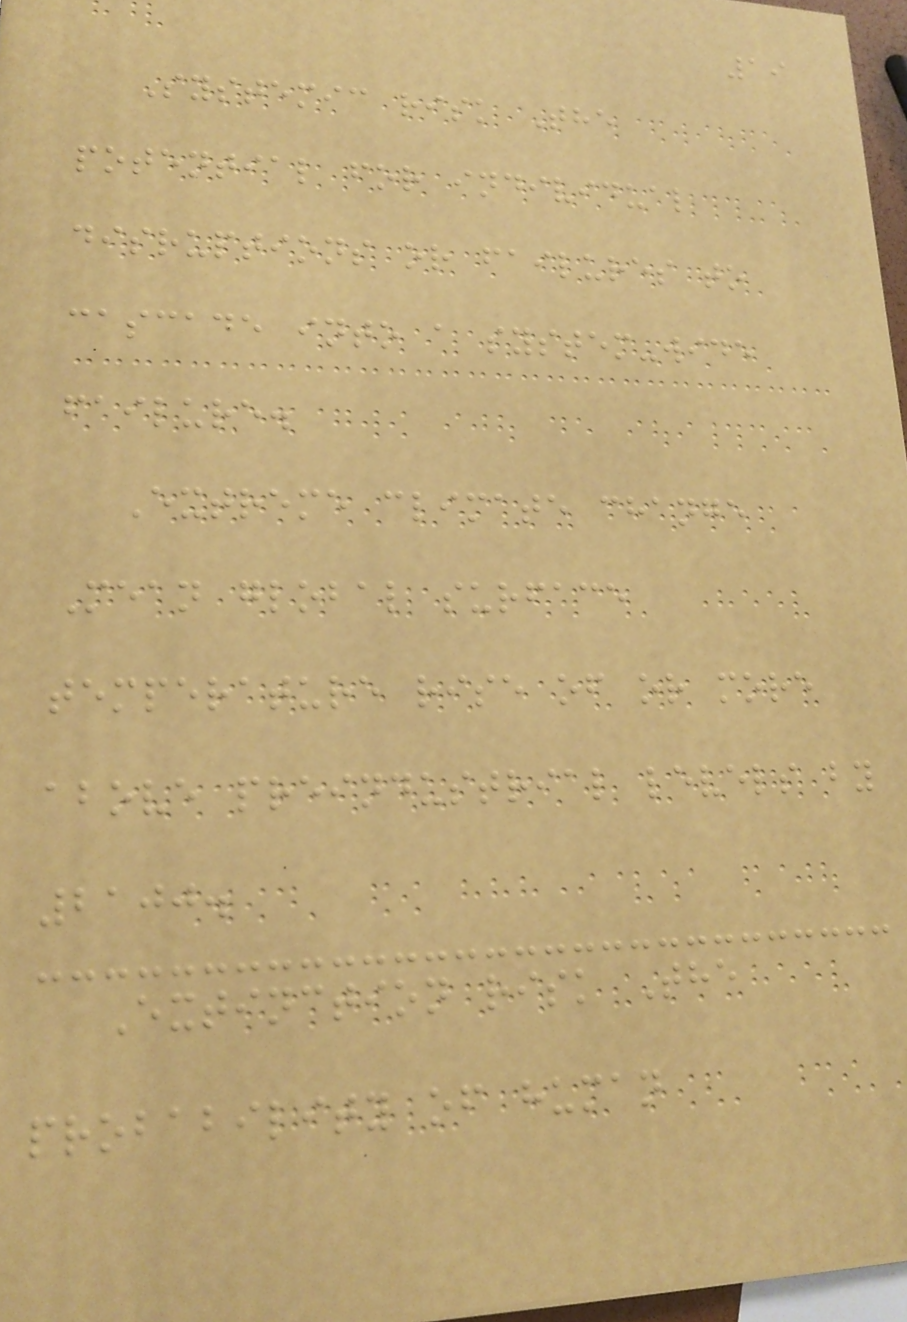19
Systemic risk The
potential for individual
disruptions or failures to
cascade into a system-wide
failure.
Extreme climate change
Mean global surface
temperature rise of or more
above preindustrial levels by
2100.
Extinction risk The
probability of human
